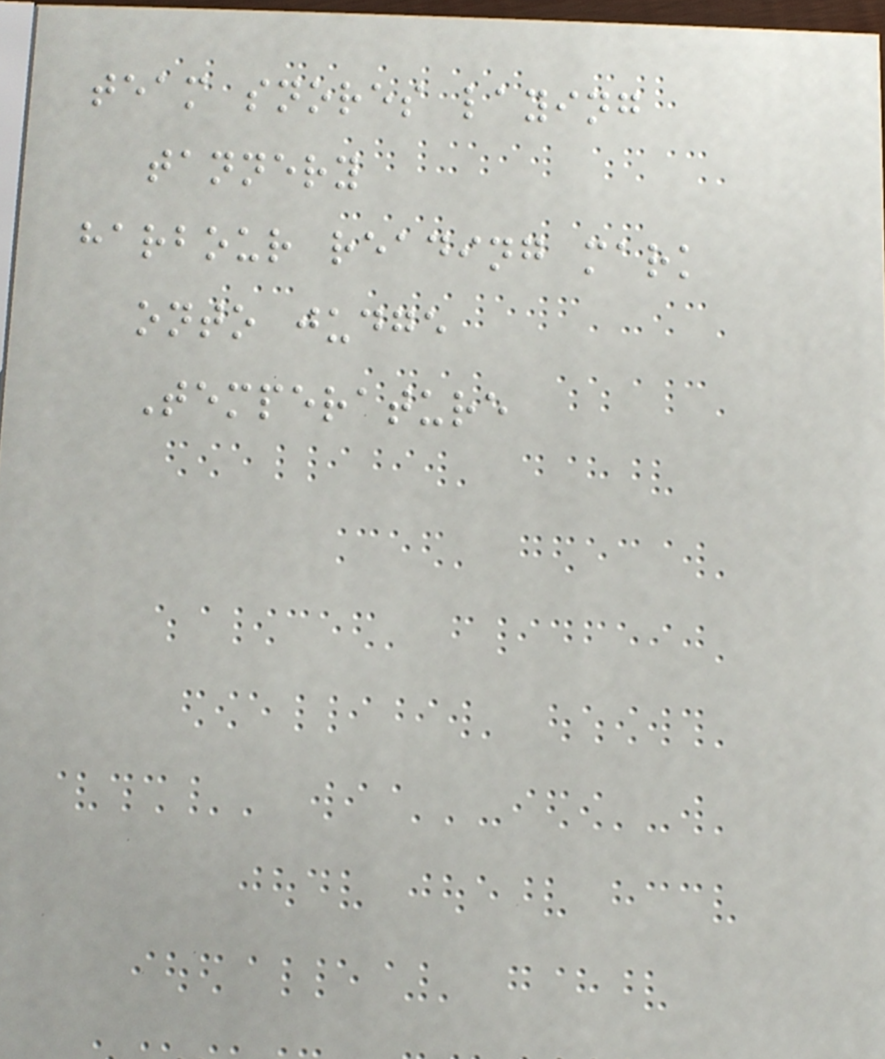team snores laying
tannery
harbour reading mark
onto judge
Temperature
